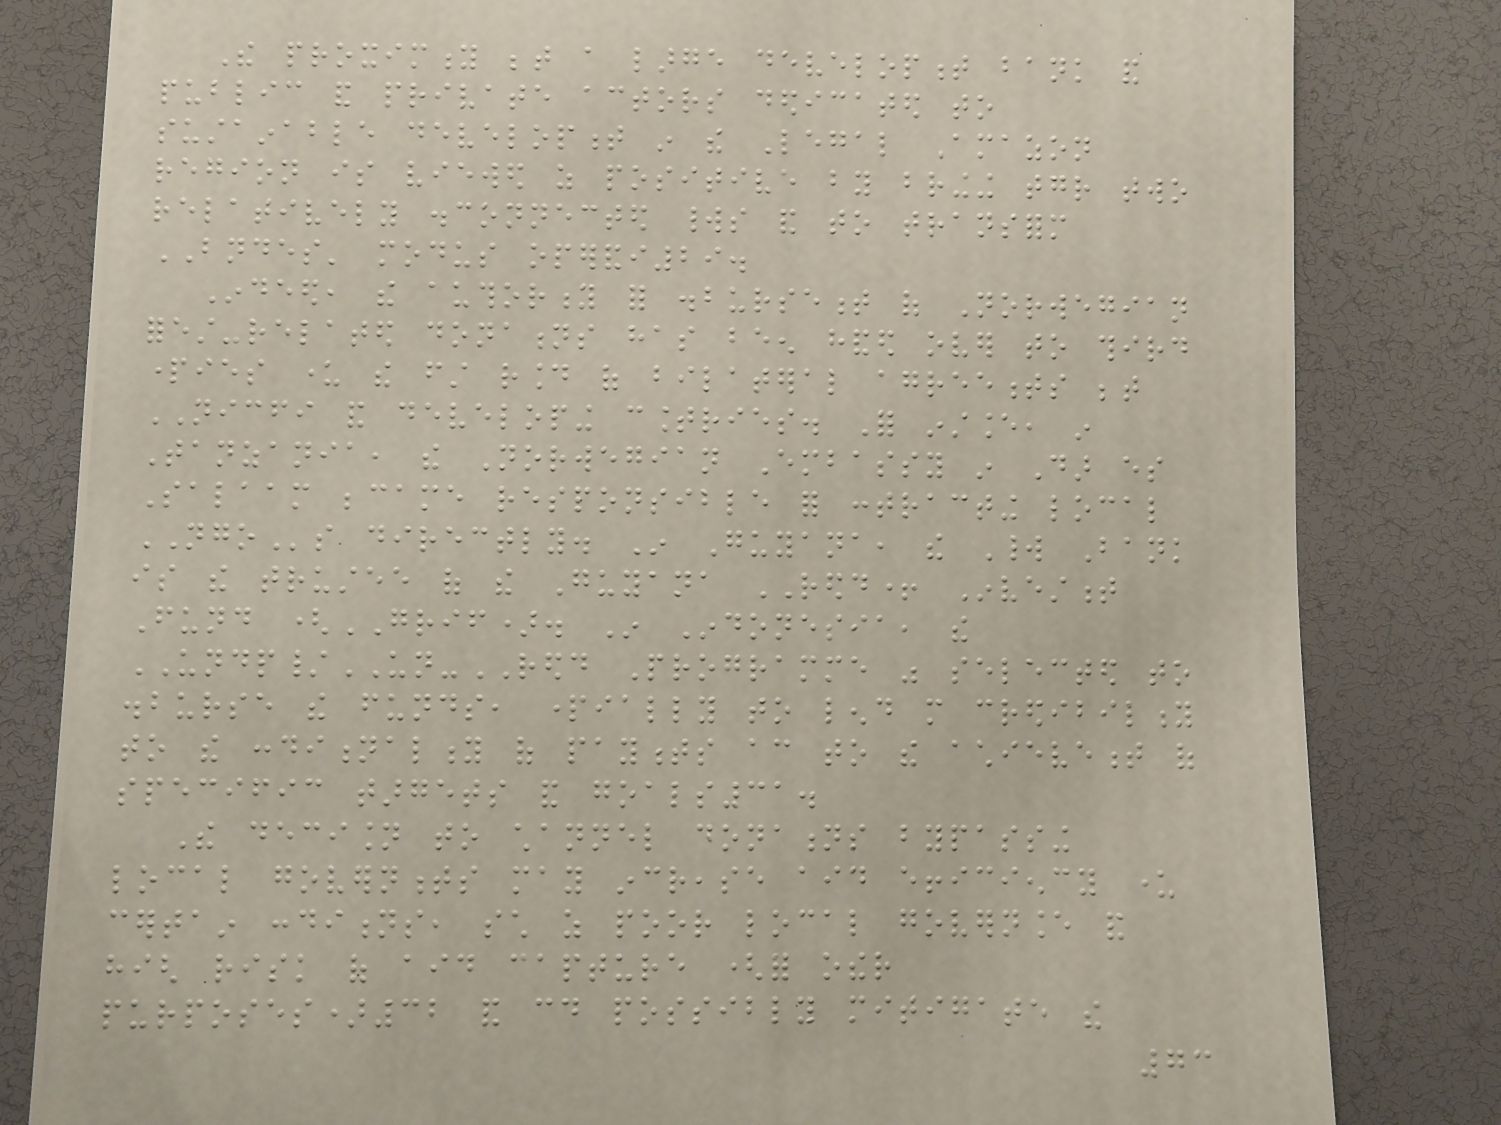The proximity between a large development bank and
public and private actors dedicated to
sustainable development in the Legal Amazon
region is viewed as positive by bringing together two
relatively disconnected worlds and to transform
BNDES' modus operandi29.
Indeed, the authority for disbursement of Norwegian
forest-related donations has been handed over to third
parties under the first round of bilateral agreements between
NICFI and developing countries. For instance, in
Tanzania, the Norwegian Embassy in Dar es
Salaam became responsible for contracting local
NGOs directly. In Guyana, the World Bank
is the trustee of the Guyana REDD+ Investment
Fund (GRIF). In Indonesia, the
UNDP/UN-REDD Programme was selected to
disburse the funds, partially to lend more credibility
to the conditionality of payments according to the achievement of
specific targets and goals31.
The decision to channel donations bypassing
local governments may increase aid efficiency under
certain conditions, such as poor local governance and
high risk of aid capture (for other
purposes)32 and could possibly mitigate the
73
